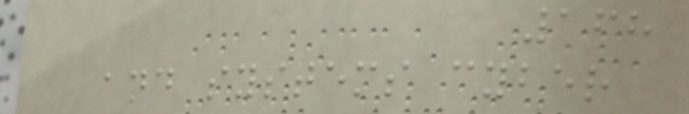168
and systems cyber
